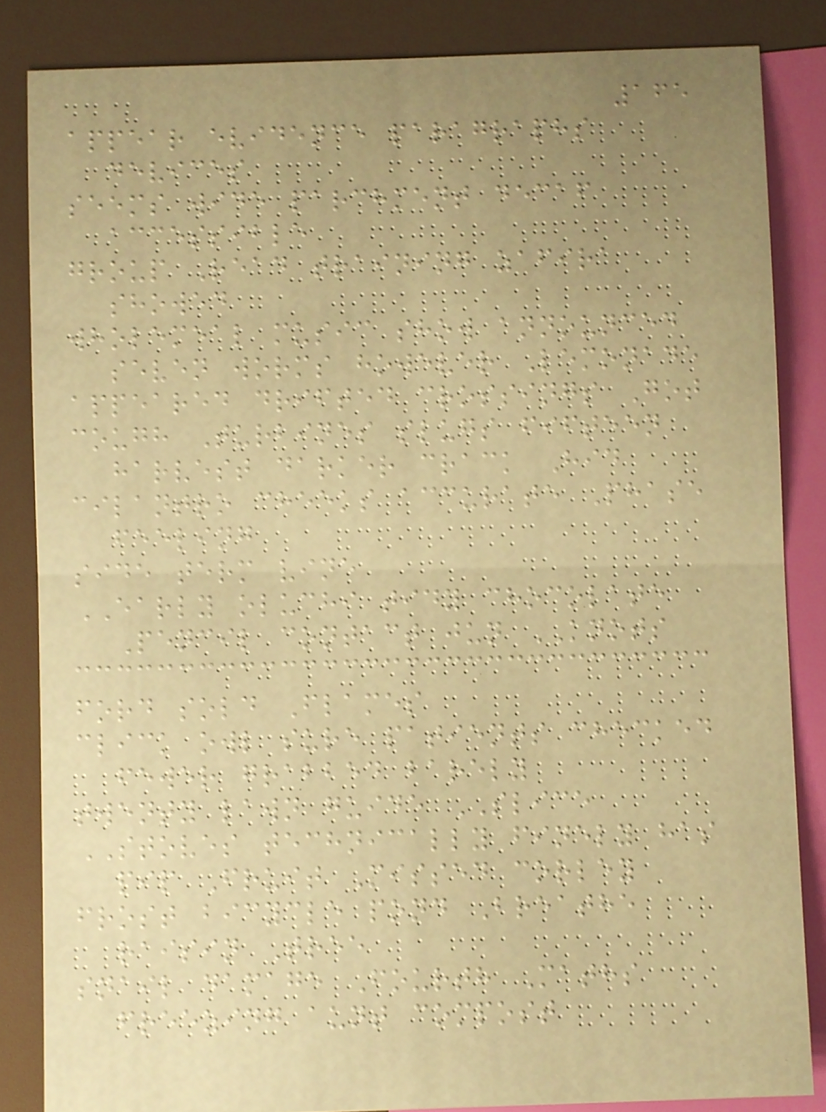165
appear evidence paragraphs
devices
seems wide parchment decaf
accessible
group Read training zafira
showed
wholemeal music show announced
seven worms however Lemonade
appeared drifted crossings Got
cough Turbines slugs fifteen
harvest darker crack Hid
cilantro cheeks accurate Phase
feeling
side term vine
EARLY oluchi tidy chocolate
Pencil contact jun KNOTS
ford sold Flames
click owl sure patients checked
fewer grabbed barely
twenty lawn guide SLICE
STOVES technically finely has
pip Fruit Missed corley
frost bicycle pond Breathe
raisin Tree
snail damage Fourth Maths
freezing aunt compost
